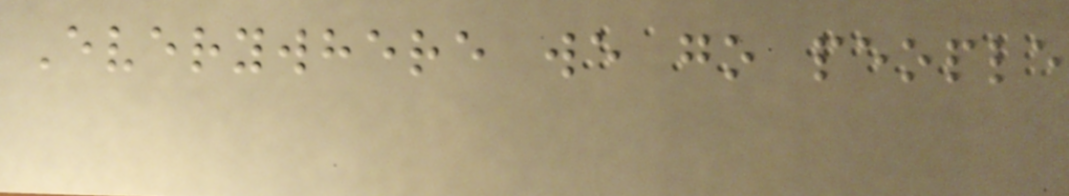Everywhere we go people
